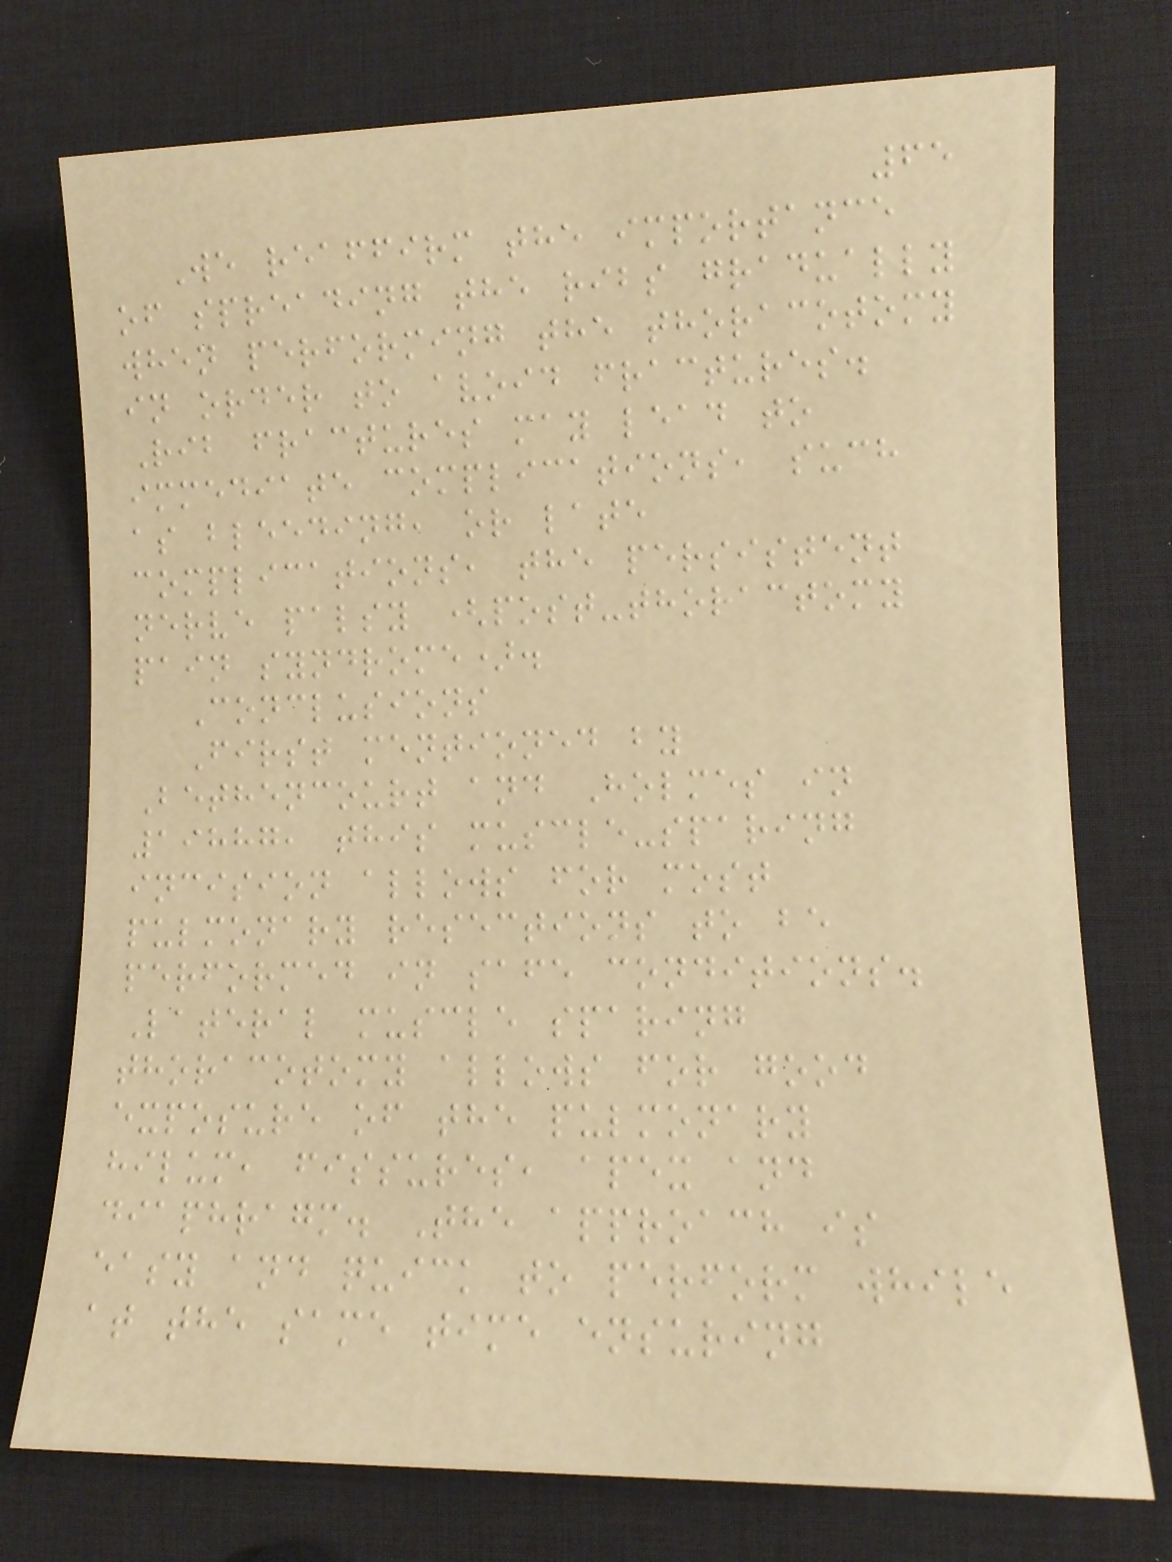65
We reaffirm the importance
of spreading the ribs gradually
when performing the thoracotomy
in order to avoid fractures.
Rib fractures may lead to
immediate complications, such
as bleeding, or late
complications, the persistent
nerve palsy (post-thoractomy
pain syndrome).
Conclusions
First mentioned by
Bethencourt and Holmes in
19887, this muscle-sparing
incision allows for most
pulmonary resections to be
performed in safe conditions.
Lateral muscle sparing
thoracotomy allows for good
exposure of the pulmonary
hilum, fissures, apex and
diaphragm. The approach is
easy and quick to perform while
at the same time ensuring
